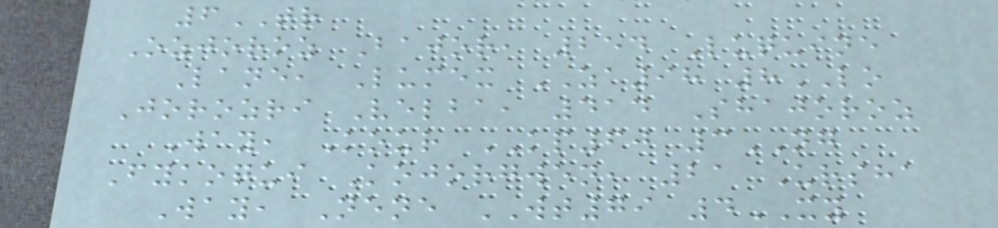6TR
Ozjoroz Bajor, 254 Luquine
Lane, Lumex ZA98 8LO
Jorozri Velba, 414 Shajoroz
Way, Kour KP60 3NG
Fykoqui Kojorgwen, 21 Ursha
Way, Nene WT79 4XY
